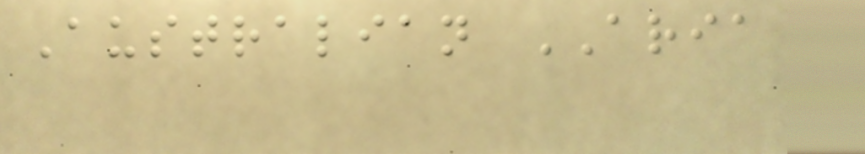Australian ARIA
